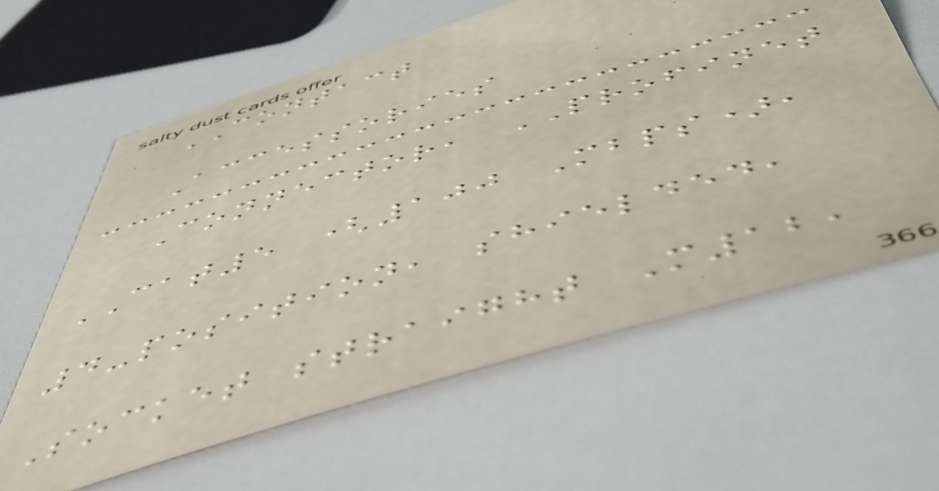CONTACT
Accessories
Connector, PROFINET
CAT5 (100 Mbps),
4-position, shielded,
Socket straight M12,
